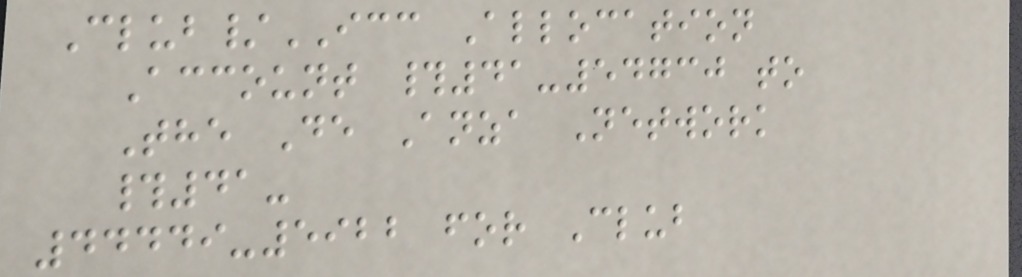Club/ICC Allocation
Account #41-54730 to
The De Anza Network
#41-
44449-5922 for Club
